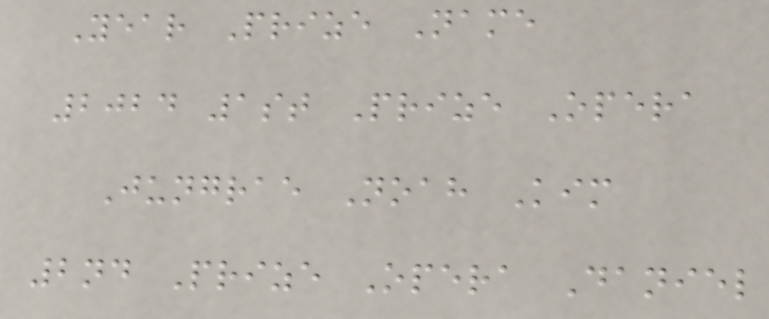Year Prize Name
2024 1st Prize Opera
Jungrae Noah Kim
2nd Prize Opera Daniel
